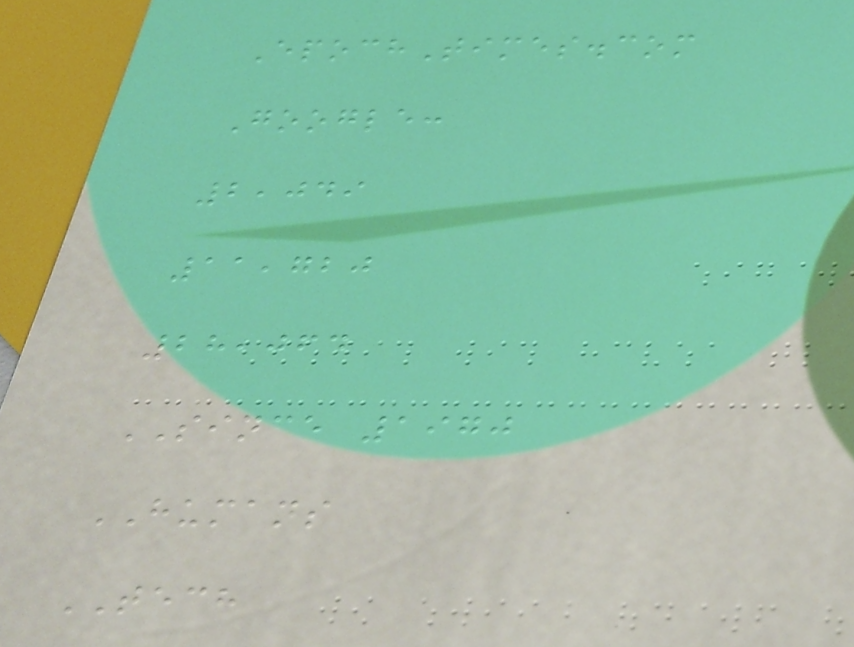EpochTimes.com
Google:
2,049
11,720
28,064
SINCE 1970
HUMANS
TECH
